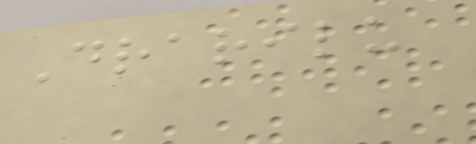Drarilu
